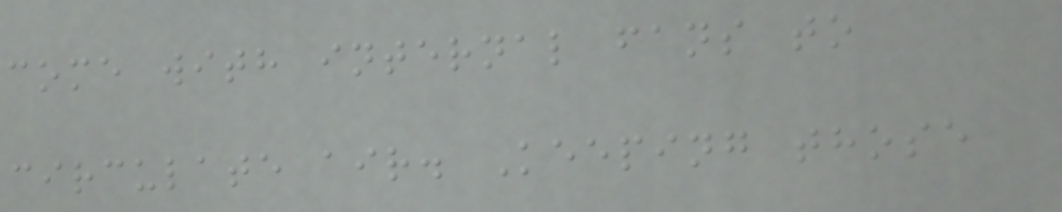come with internal fans to
circulate air. Keeping those
